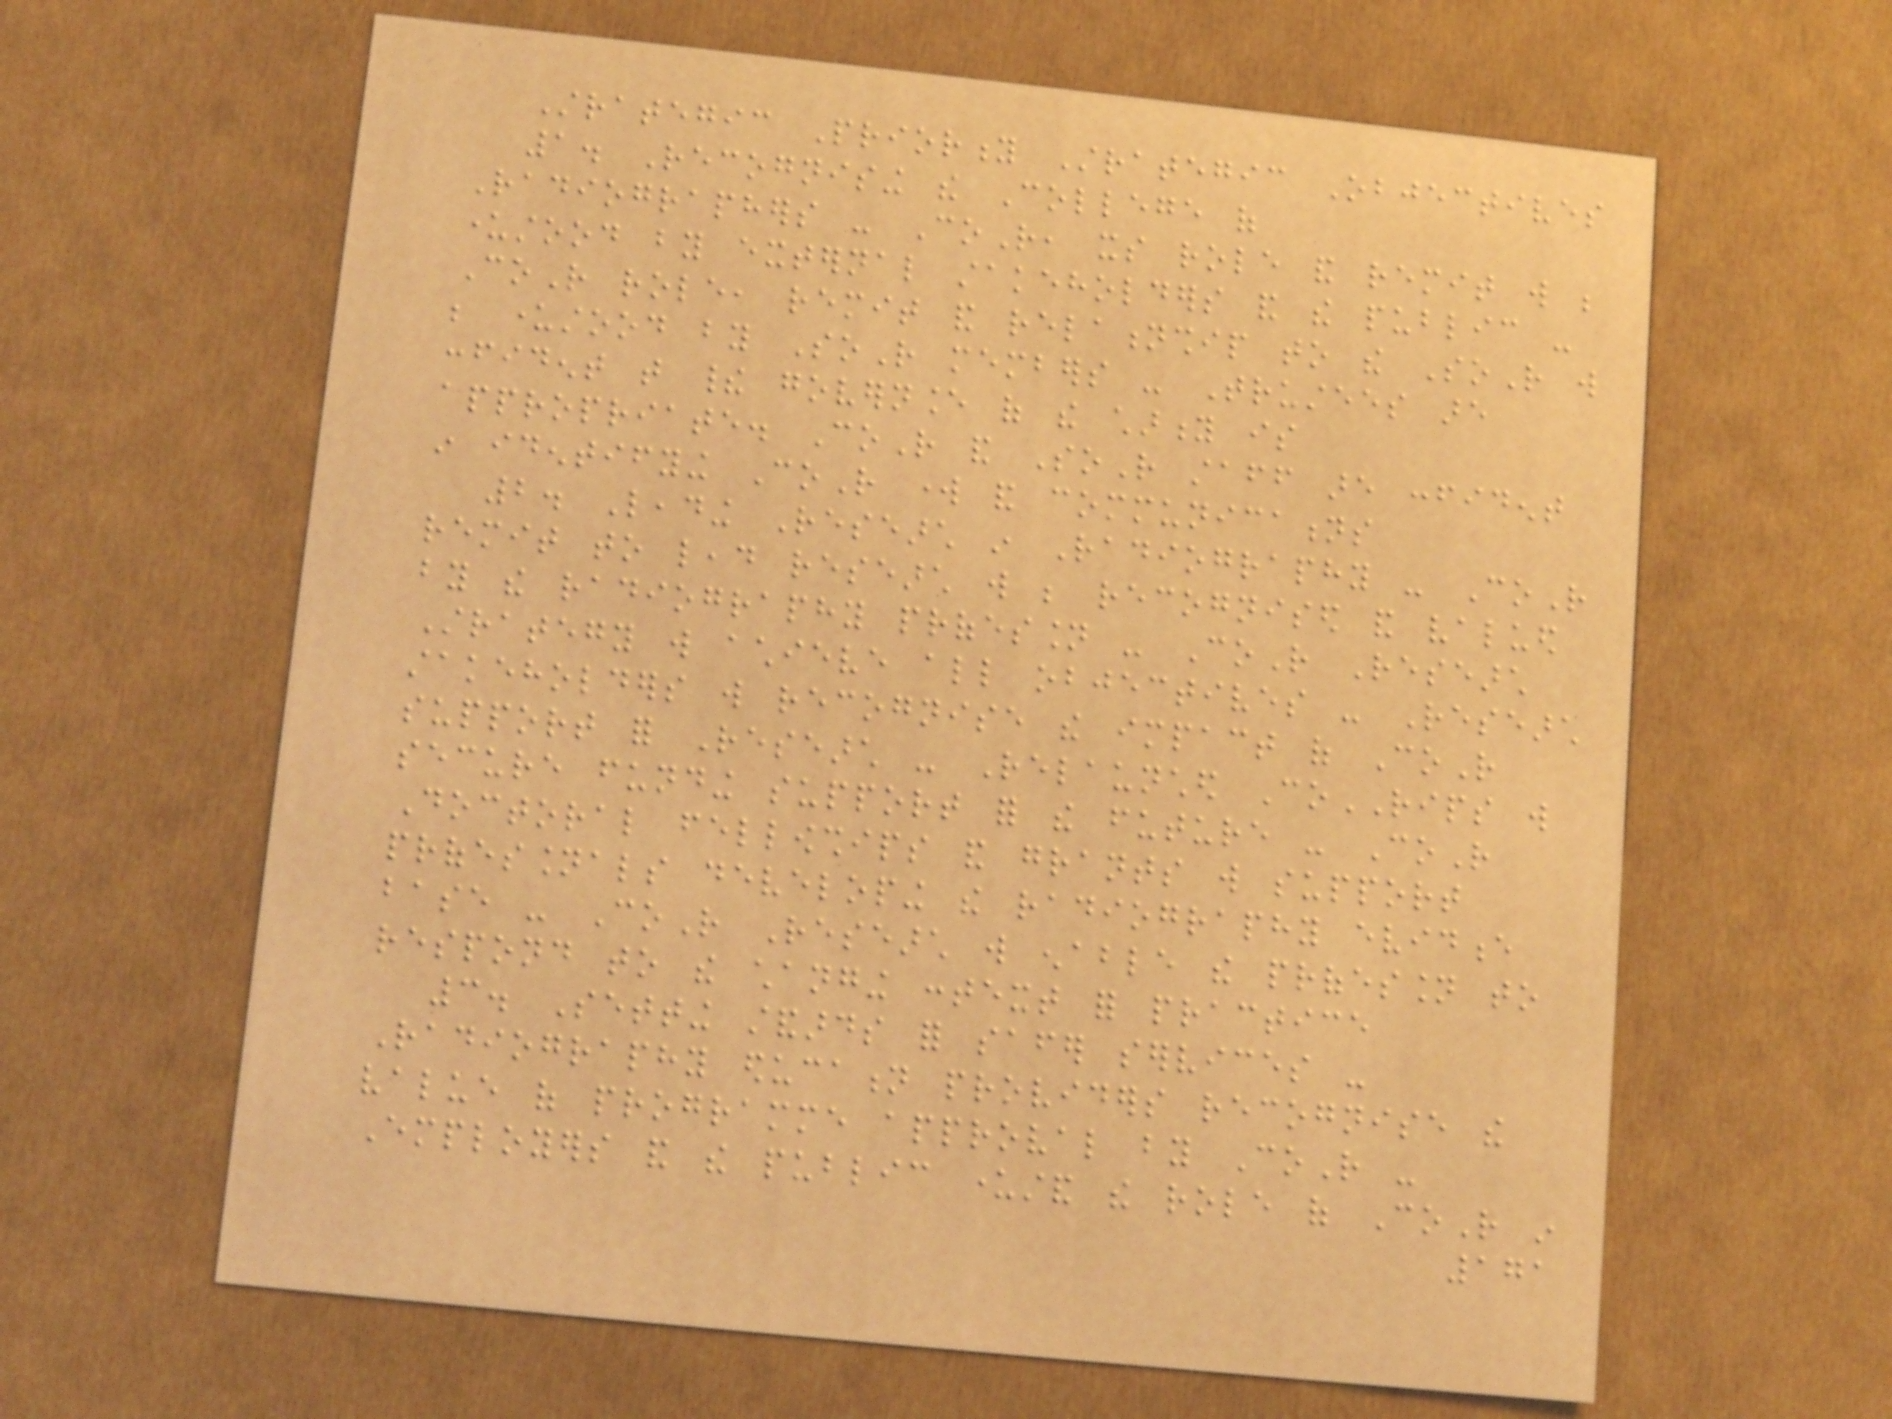Strategic Priority Strategic Objectives
1. Recognising the College of
Radiographers - CoR, its role and remit will be
understood by external stakeholders and the public -
CoR role, remit and relationship to the SoR will
be understood by SoR members - Trustees are
confident that their governance of the charity is
appropriate. CoR and SoR staff are confident
in identifying CoR work and communications
2. Leading Research in Radiography - CoR
remit to lead research will be recognised and valued
by the radiography profession - CoR Research
Strategy will achieve all objectives - Research
stakeholders will recognise the impact of CoR
support for Research - Relaunched CoRIPS will
secure funding support for the future - CoR
Doctoral fellowships and grants will support
professionals developing the radiography evidence
base - CoR Research will enable the profession to
respond to the changing context for practice
3. Setting standards for safer services -
Radiography education providers recognise the
value of programme approval by CoR -
Employers and the public understand the role of CoR in
171
